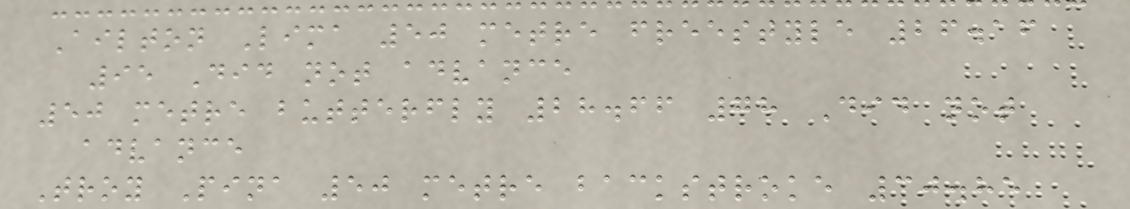Ailton Lima 50 metre freestyle 26.16
95 Did not advance
50 metre butterfly 28.66 78 Did not
advance
Troy Pina 50 metre backstroke 30.85
